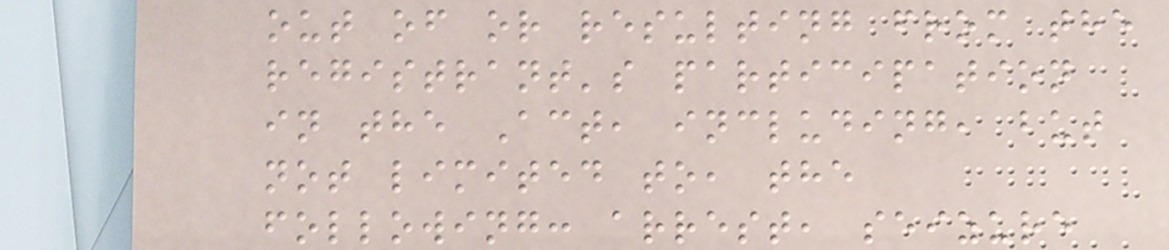out of or resulting from the
registrant's participation
in the Act, including, but
not limited to, the
following: arrest, seizure
